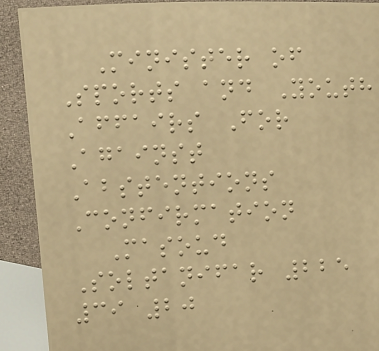Minister of
Sports and Youth
Affairs For
Against
Abstentions
Confirmation
Masoud
Soltanifar 225
39 20
